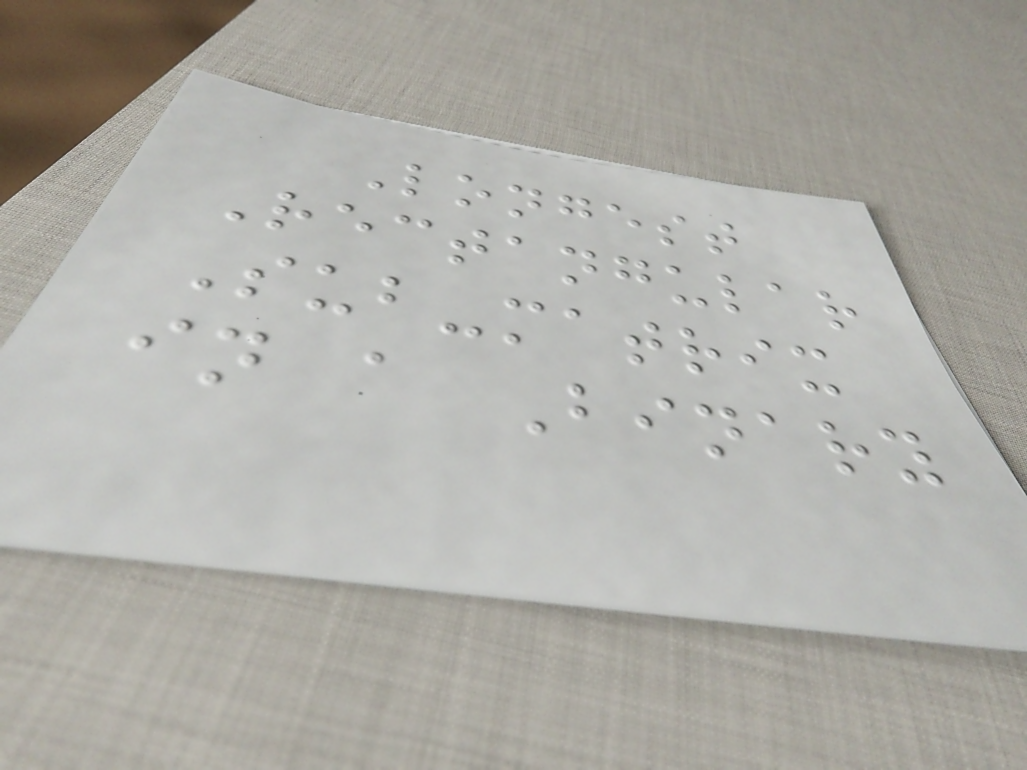Longest
Rectangular
Sub-matrix
in a Binary
